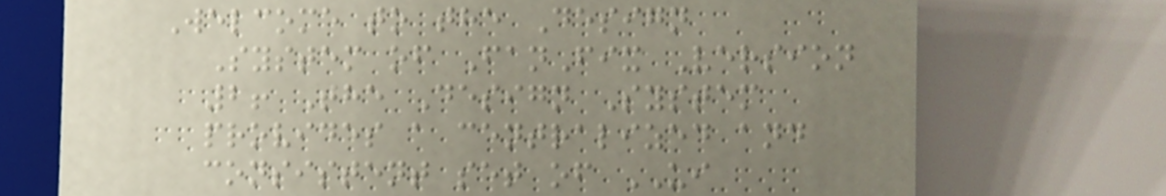Welcome to the Design
System of FanFix Version
2! The Design System
provides a centralized and
consistent set of UI
